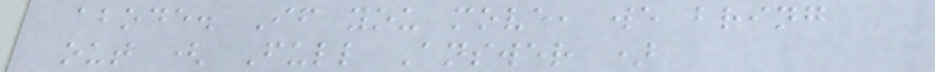abode. If you move, we bring
out ( Full Answer )
